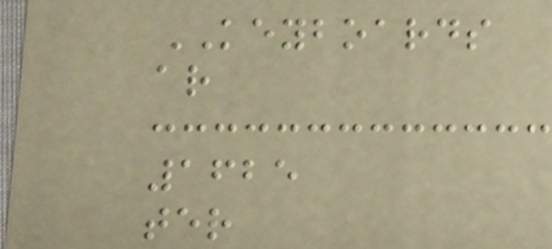KEYBOARDS
ar
1625
ter
